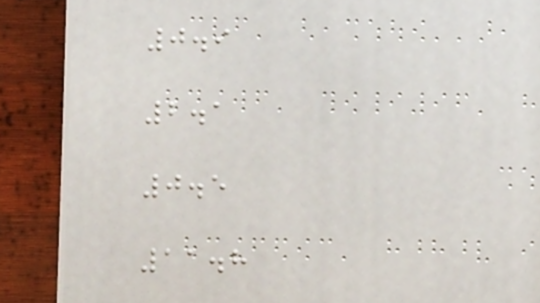0.9
2.1
0.5
11.8
